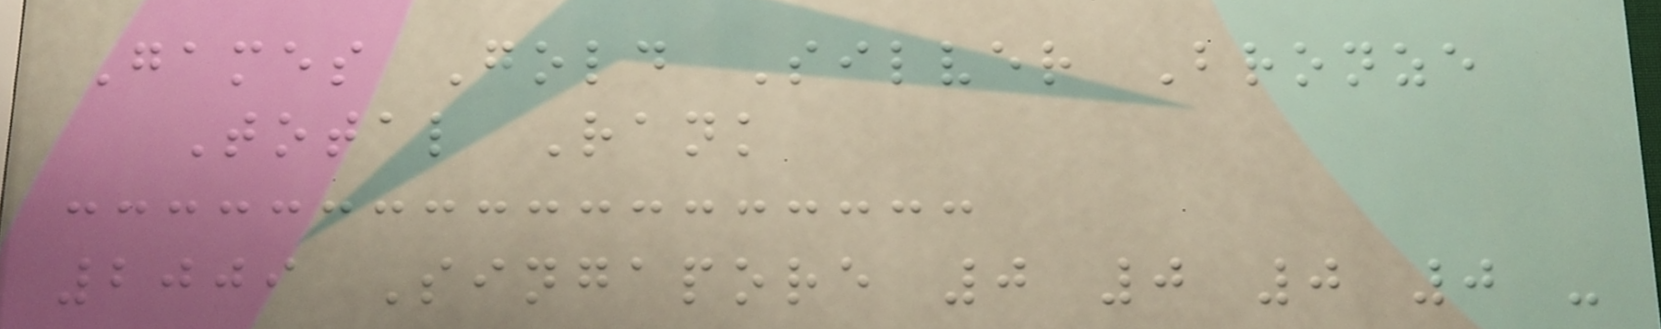Games Gold Silver Bronze
Total Rank
2009 Singapore 0 0 0 0 -
